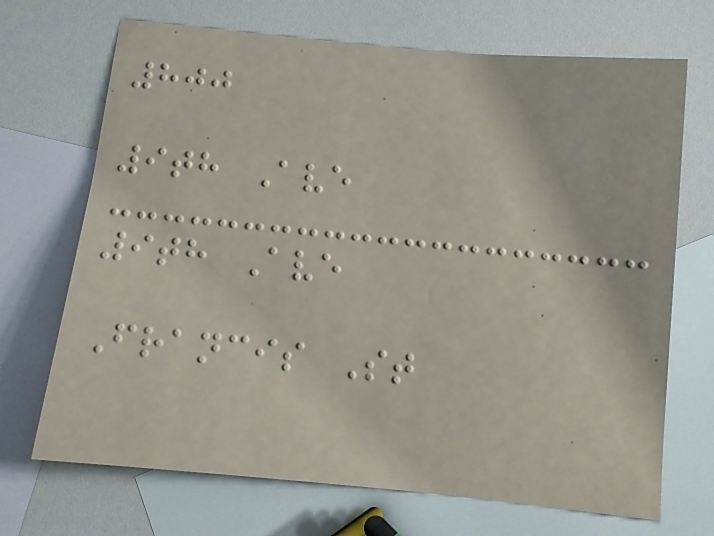800
9th Ave
9th Ave
Francis St
